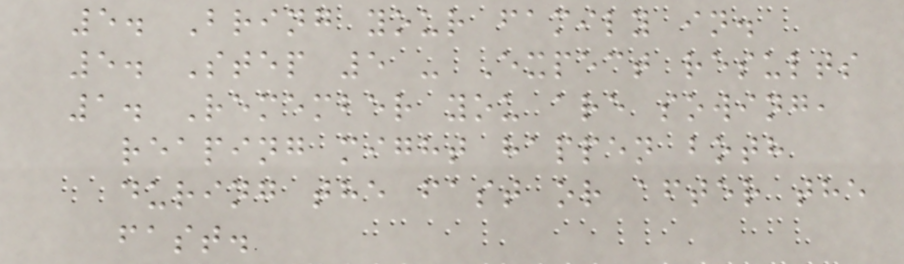5. Bring your family in.
5. Step 5 - Expect results
1. Remember you are sowing,
reaping might happen both
during the fast or after the
fast.
